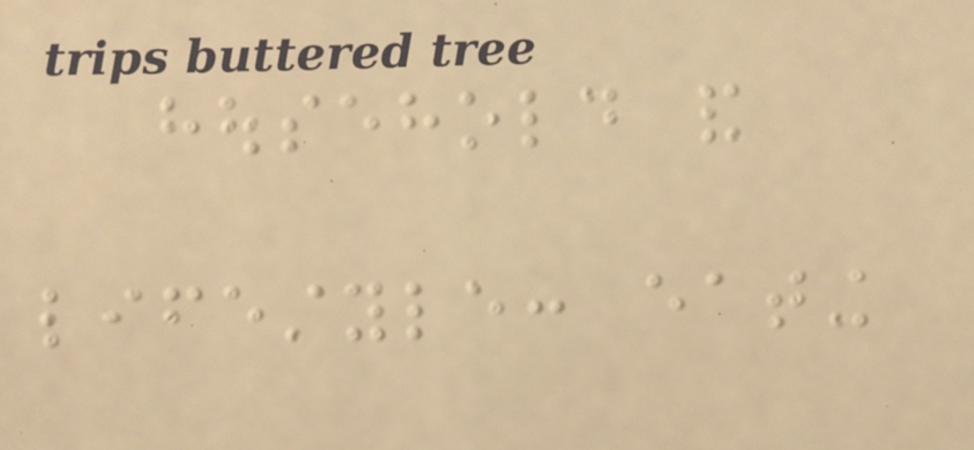household and
lifestyle: eating
